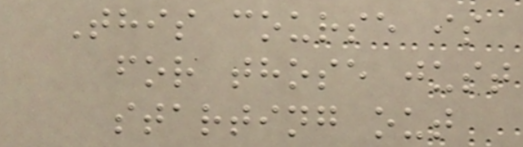This course is
for those just
starting out
